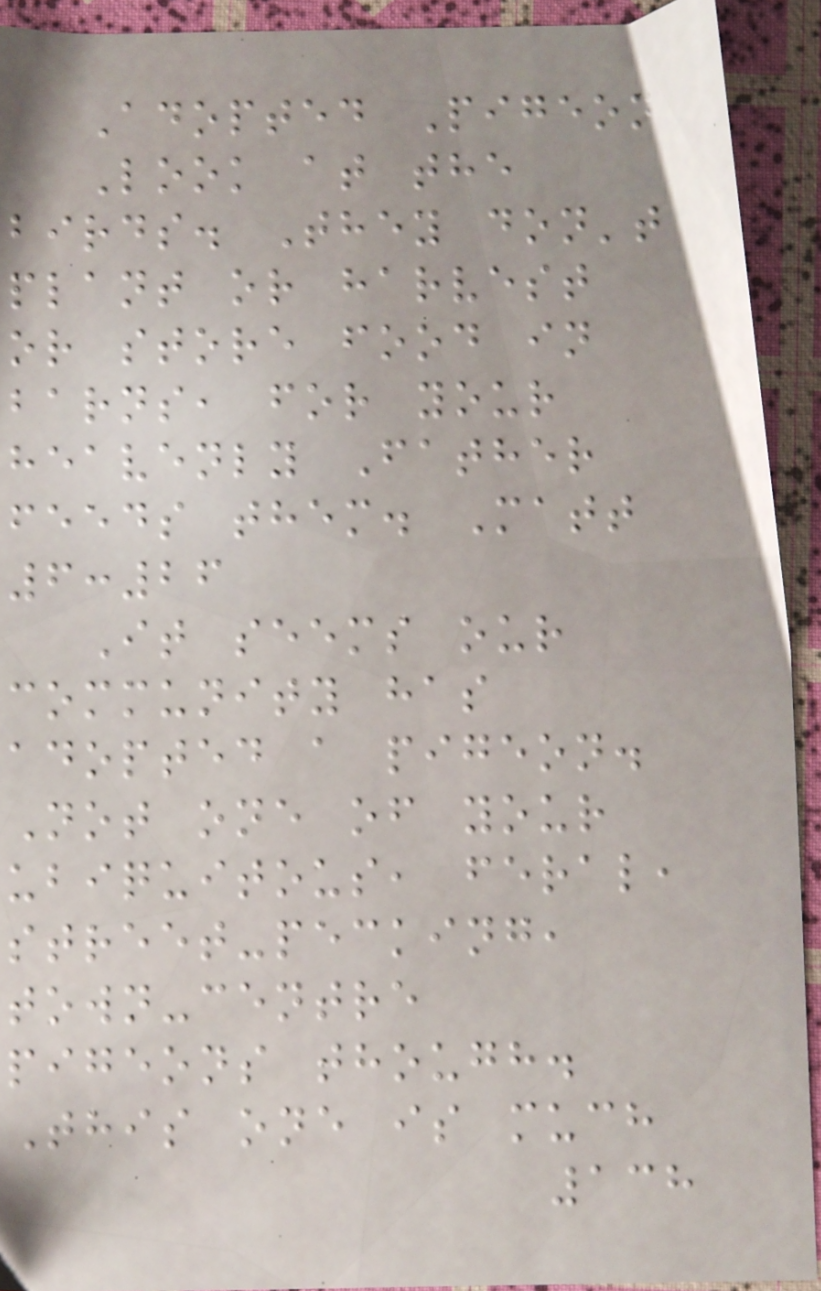Adopted Pigeon
Look at the
birds. They don't
plant or harvest
or store food in
barns, for your
heavenly Father
feeds them. Matt
6:26
It seems our
community has
adopted a pigeon.
Not one of your
ubiquitous, feral,
street-pecking,
town-centre
pigeons though.
This one is much
138
